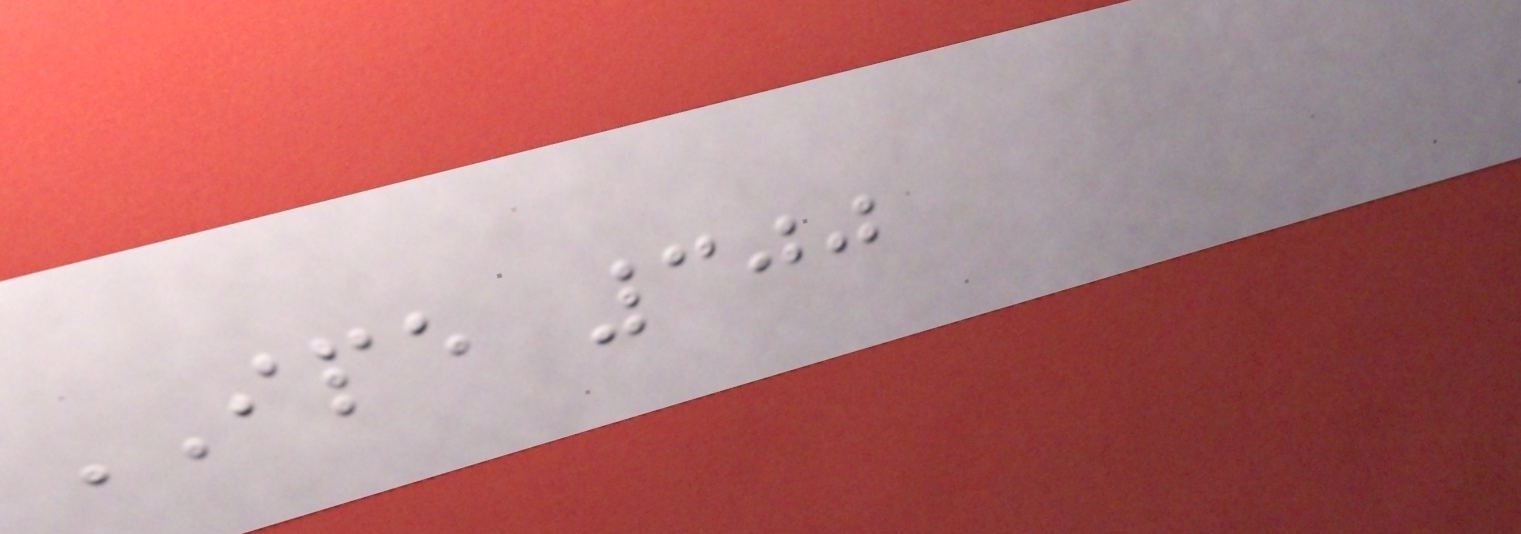IPE 300
